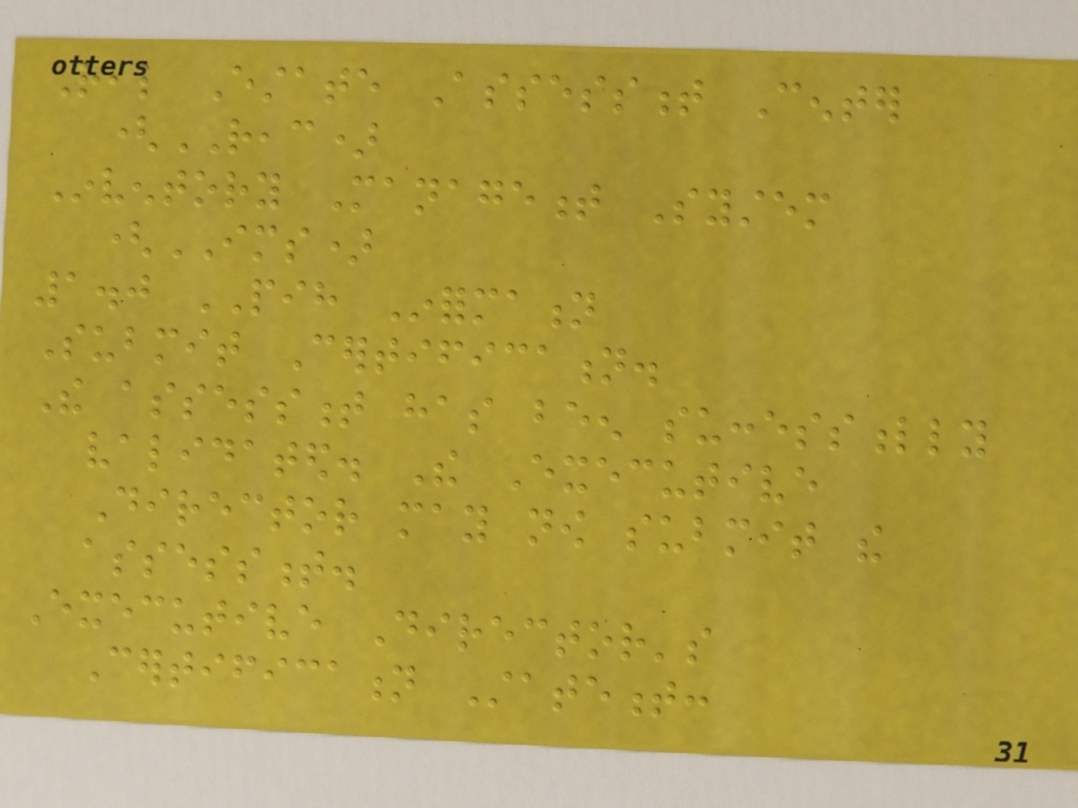Real Estate Assessment Center
(REAC)
Inventory Management System
(IMS)
1.0 PIH Information
Submit Certification.
The assessment has been successfully
validated. The Executive
Director may now submit the
assessment.
Executive Director's
Certification Statement:
